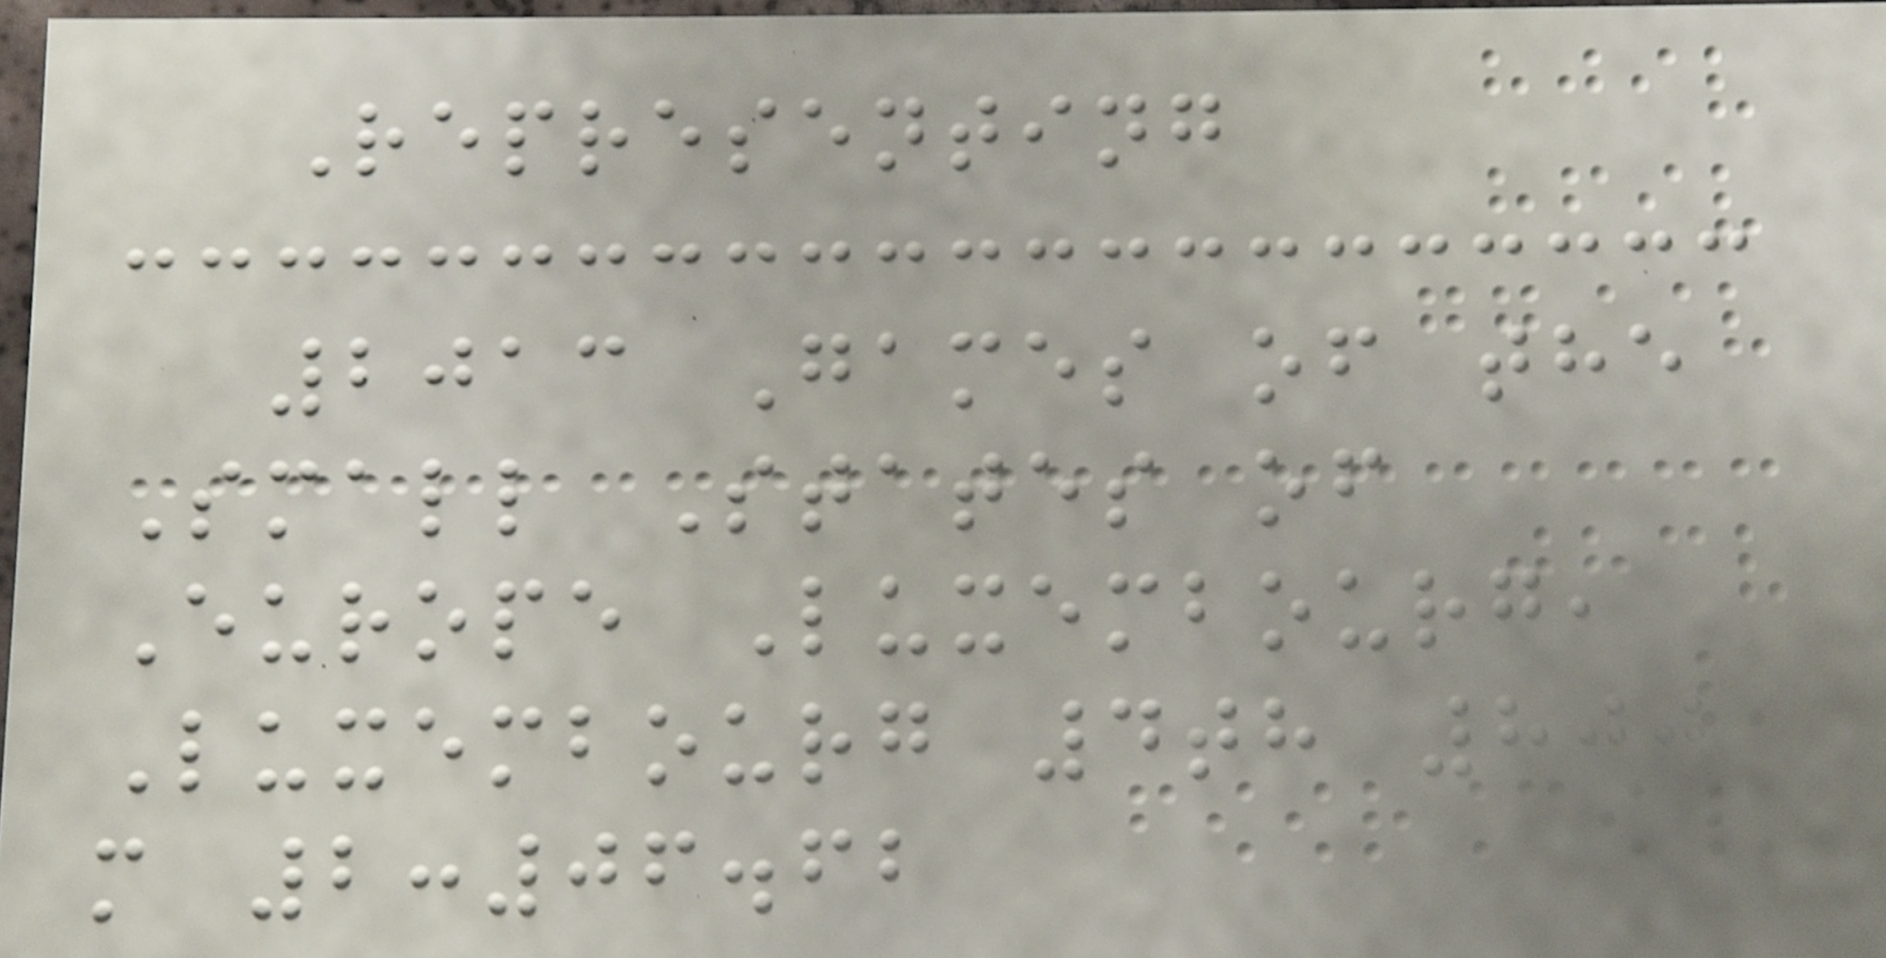Representing
2013 Games of the
Small States of
Europe Luxembourg,
Luxembourg 4th 800
m 2:06.62
